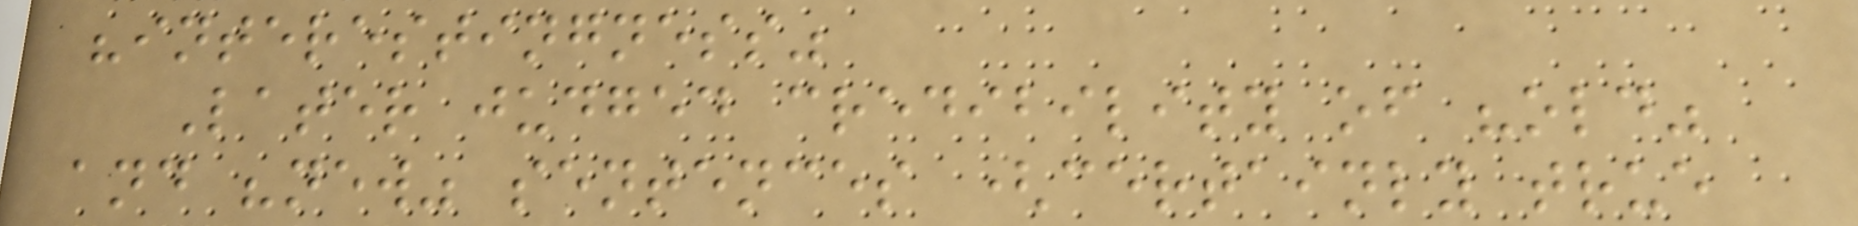"interestingness"
Later judged credibility of "old"
and "new" sentences (certainly true
